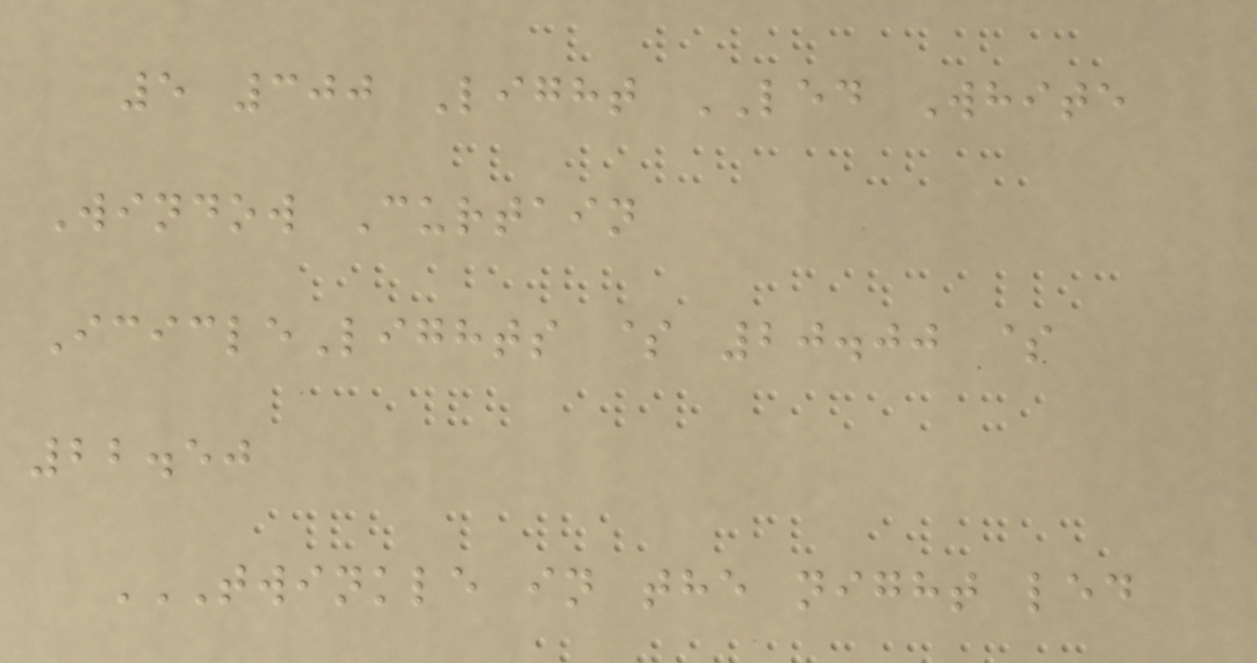5 300 Light LED White
Window Curtain
IcicleLights $ 20.00 $
22.50
TWINKLE IN THE NIGHT LED
